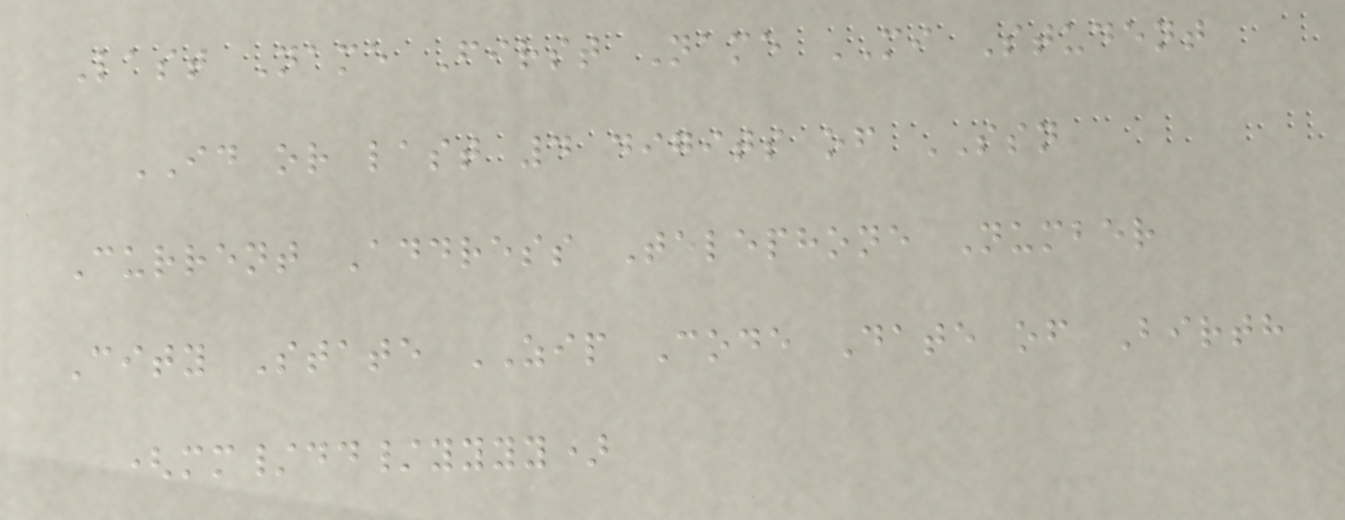Last Name First Name MI Student
ID or last 4 digits of SSN
Current Address Telephone Number
City State ZIP Code Date of Birth
(mm/dd/yyyy)
